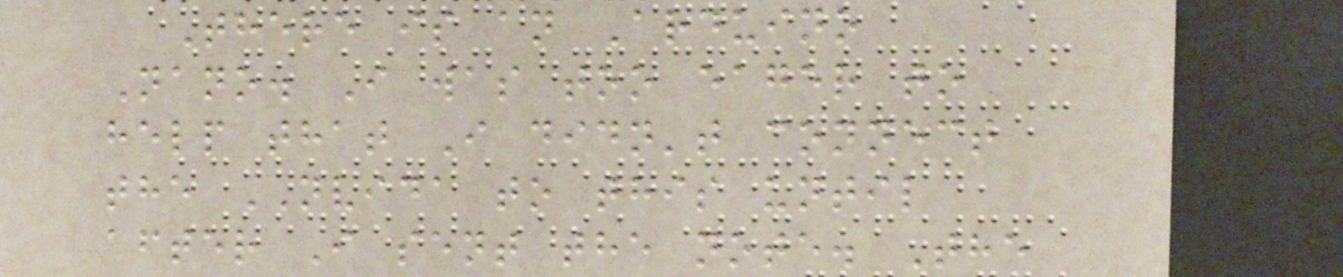There is an Arduino
Nano. I was too eager to
help that I didn't connect
the NVIDA to this until
after I sent the note. The
